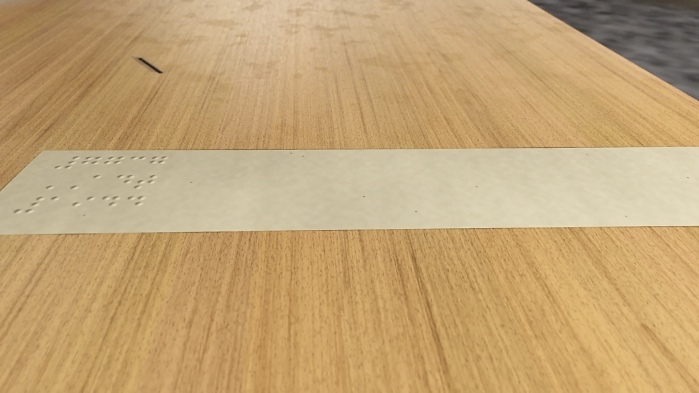7737
ADT
1944
